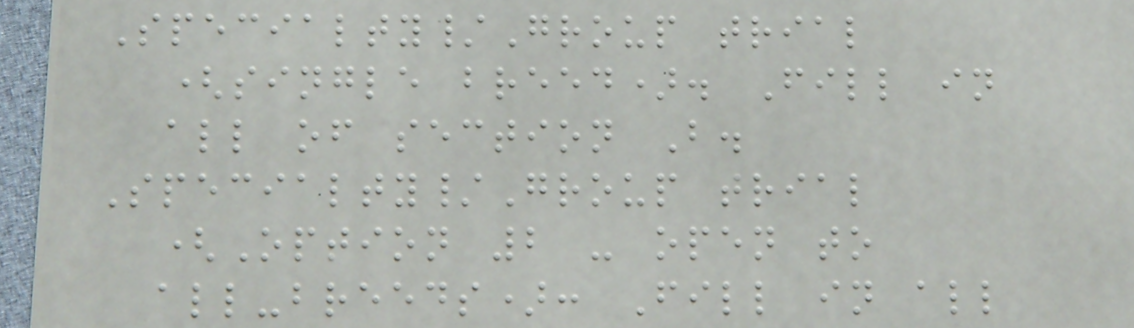Specialty/Group trial
(single breed). Fill in
all of section B.
Specialty/Group trial
(Option 2 - open to
all-breeds): Fill in all
